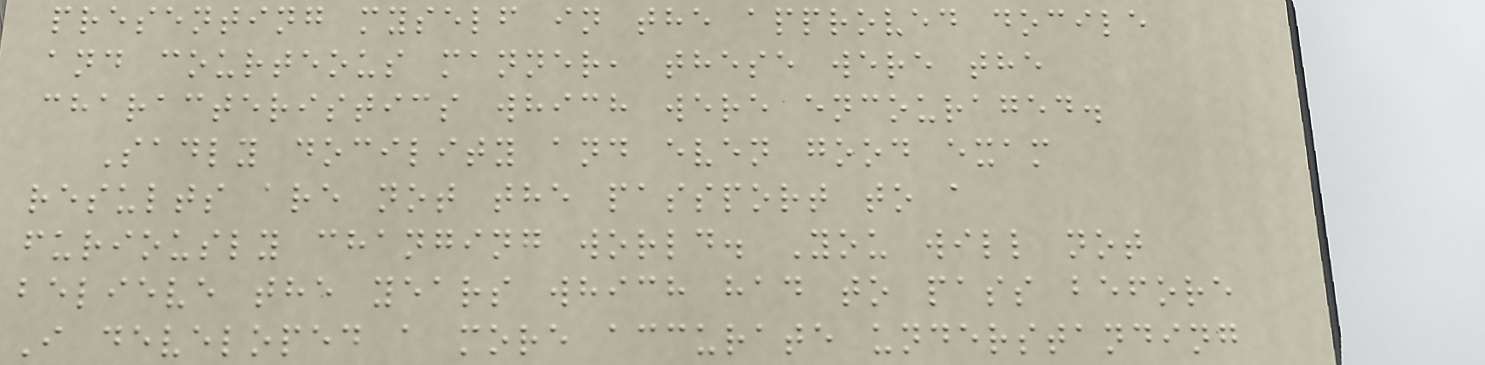presenting myself in the approved docile
and courteous manner, these were the
characteristics which were encouraged.
Sadly docility and even good exam
results are not the passport to a
furiously changing world. You will not
believe the years which had to pass before
I developed a more accurate understanding
